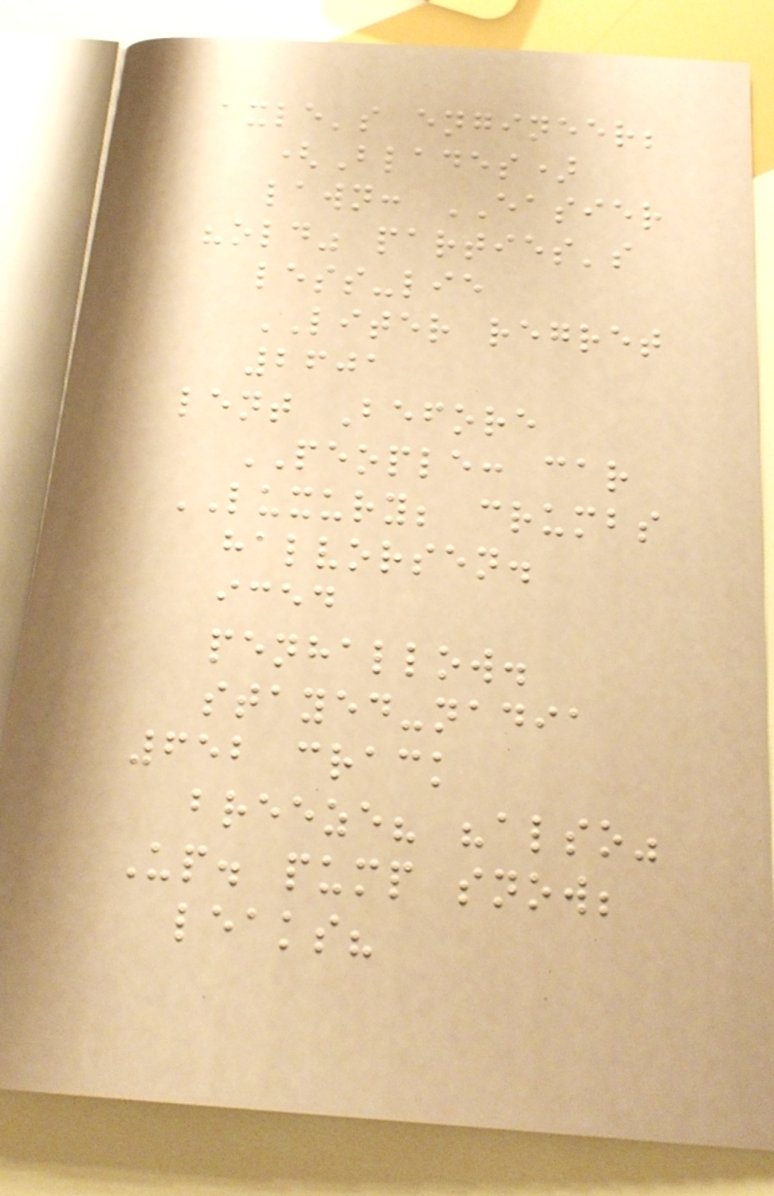axle's engineer;
(Blades)
lawn: EASIER
"old" parties's
less-lie
LITER regret
2601
lent Before
PEOPLE: car
LUXURY; crumbs
halvorsen.
iced
penhallow.
stayed-nadia
652 crack
breeze? "also"
Up. pump snow;
leaks?
